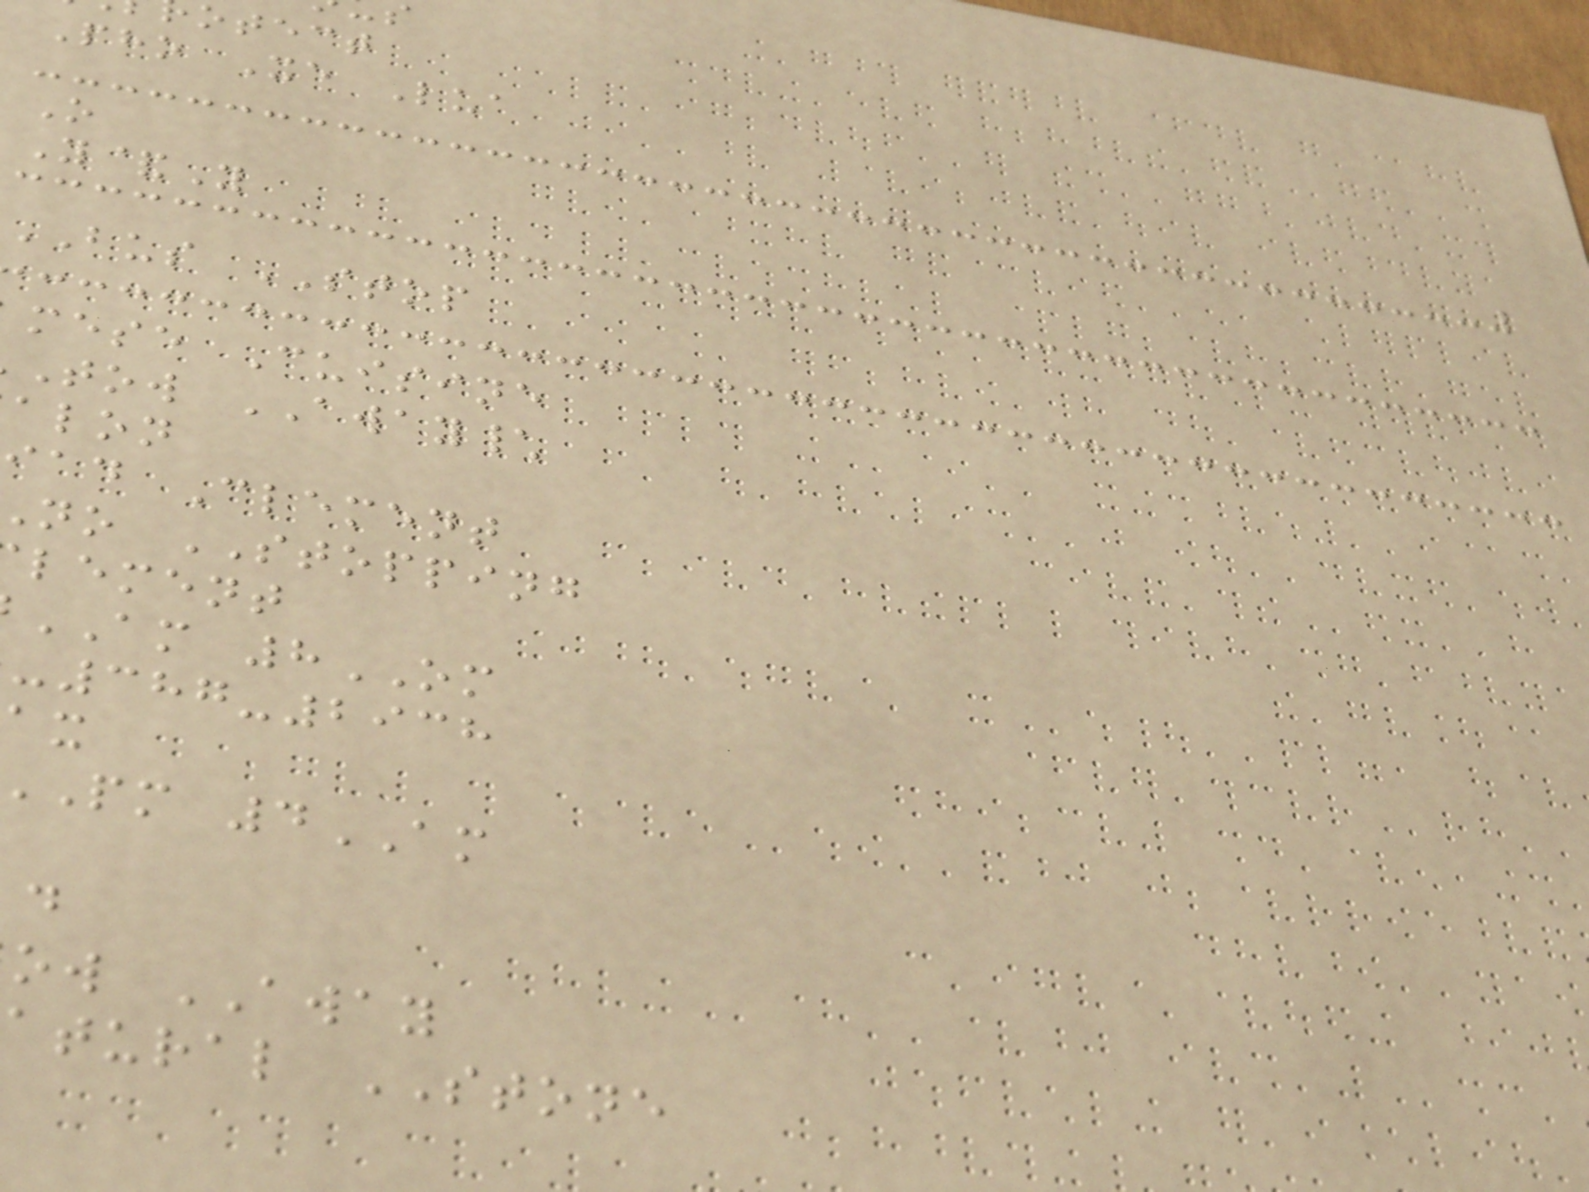otect
Pho Xe Lua
O
Y&Y
BUS STOP
mese Cuisine
tow AWAY\
alon
iad Clement
no STOPPING
lement
AM 8OM
-387-2938
pm 4AM
ow AWAY
atural STONE
